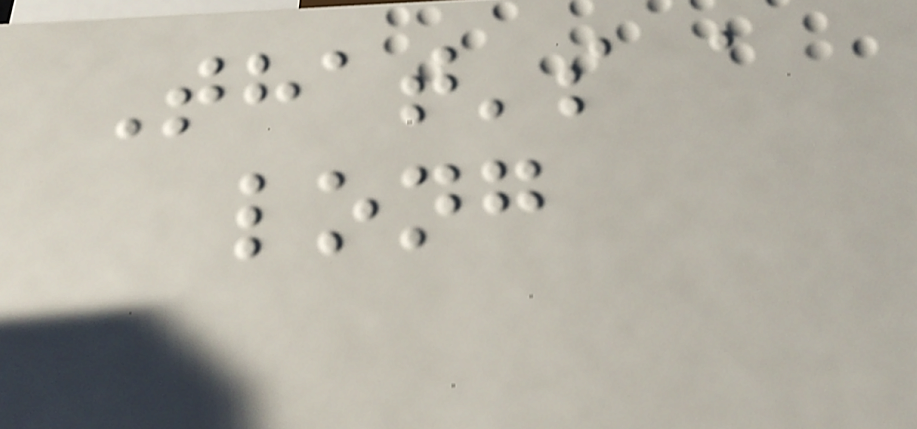That's a
long
